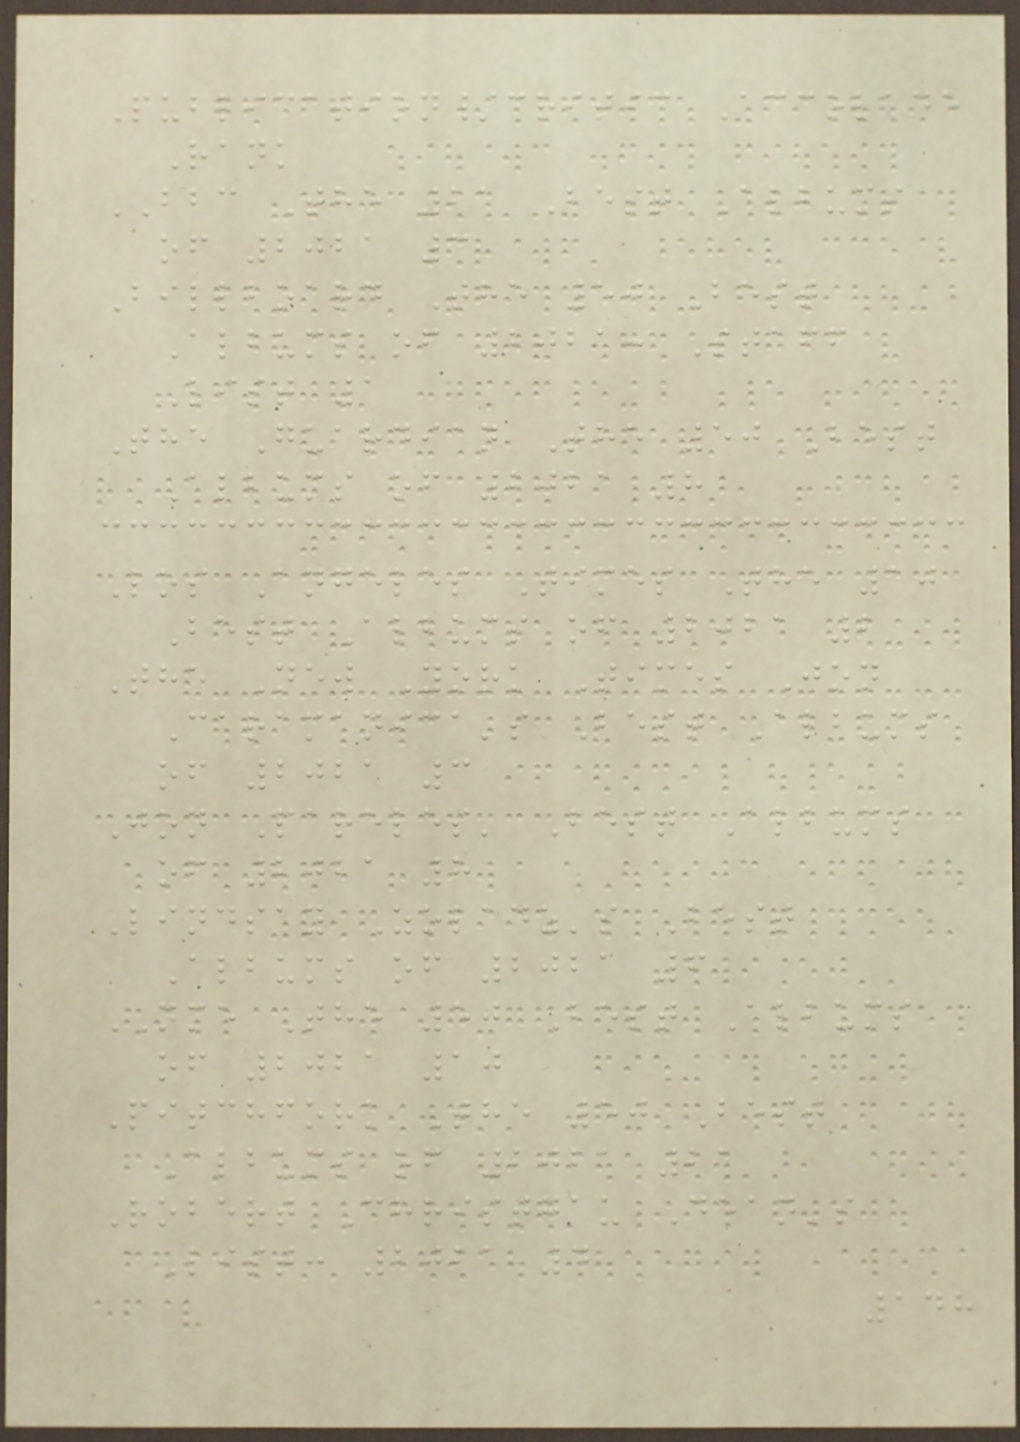Publication/critic Accolade
Rank
BBC The 21 Best Albums
of 2021 3
Billboard The 50 Best
Albums of 2021: Staff
List 1
The Guardian The 50 Best
Albums of 2021 8
Los Angeles Times The 10
Best Albums of 2021 2
The New York Times Jon
Caramanica's Best Albums
of 2021 3
Jon Pareles' Best Albums
of 2021 8
Lindsay Zoladz's Best
Albums of 2021 6
NME The 50 Best Albums
of 2021 10
Pitchfork The 50 Best
Albums of 2021 21
Robert Christgau Dean's
List: 2021 4
148
